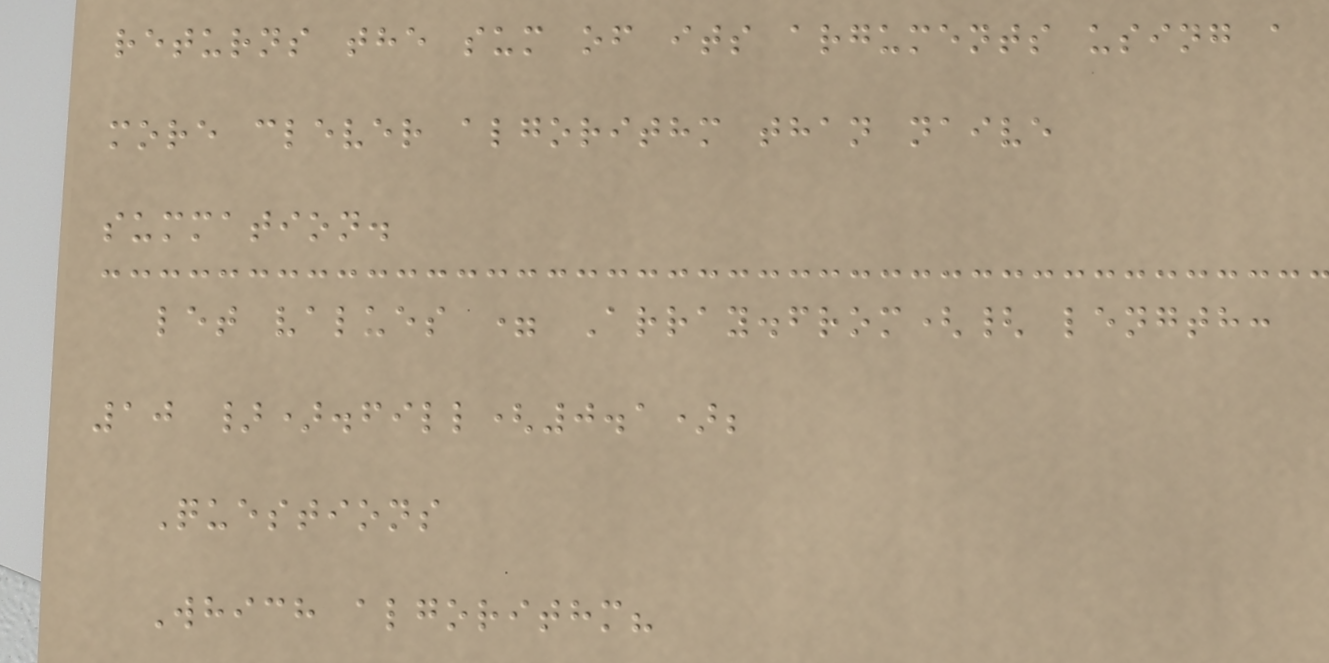returns the sum of its arguments using a
more clever algorithm than naive
summation.
let values = Array.from({ length:
10 }).fill(0.1);
Questions
Which algorithm?
